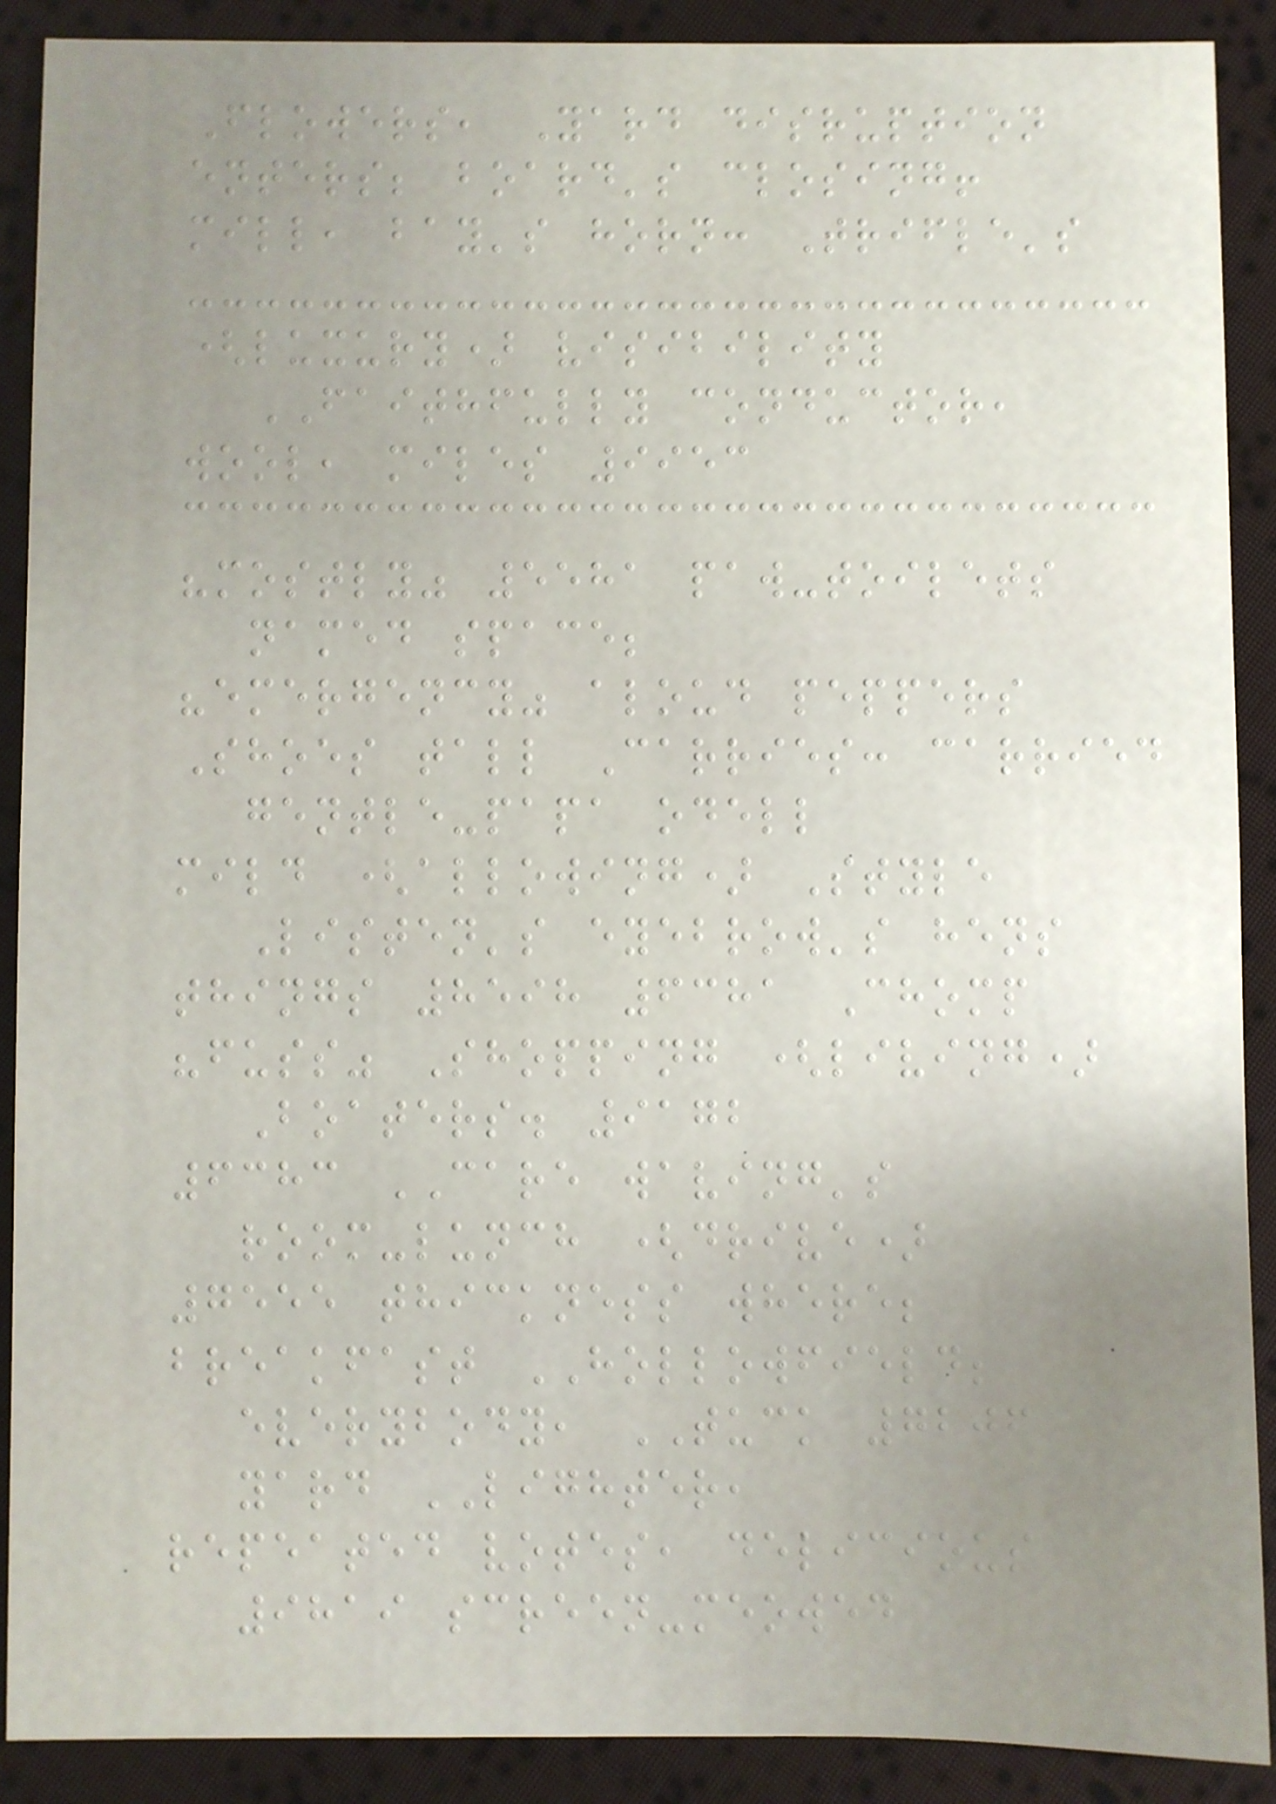Flowers, Yard disruption
enters; board's closing!
mill, bay's horn: Trifle's
(luxury) visibility
FAITHFULLY conductor,
wool, miles 9953
"mostly" 5581 paw-toilets
named space;
"emergency" aloud peppers
Shoes tall Carries: carried
gentle-papa odell
mild (allowing) Style
Listen's eyebrow's hens
things 8598 6381 Chomp
"fuss" Shopping (living)
Boaters. 9172
6383 CARE waving's
room-lunch (drive)
7555 thickness where;
breakfast HOLLOWFIELD;
everybody, TUCK 7206
yard LIGHTER,
repeated votes, delicious
9819 screen-meowed
